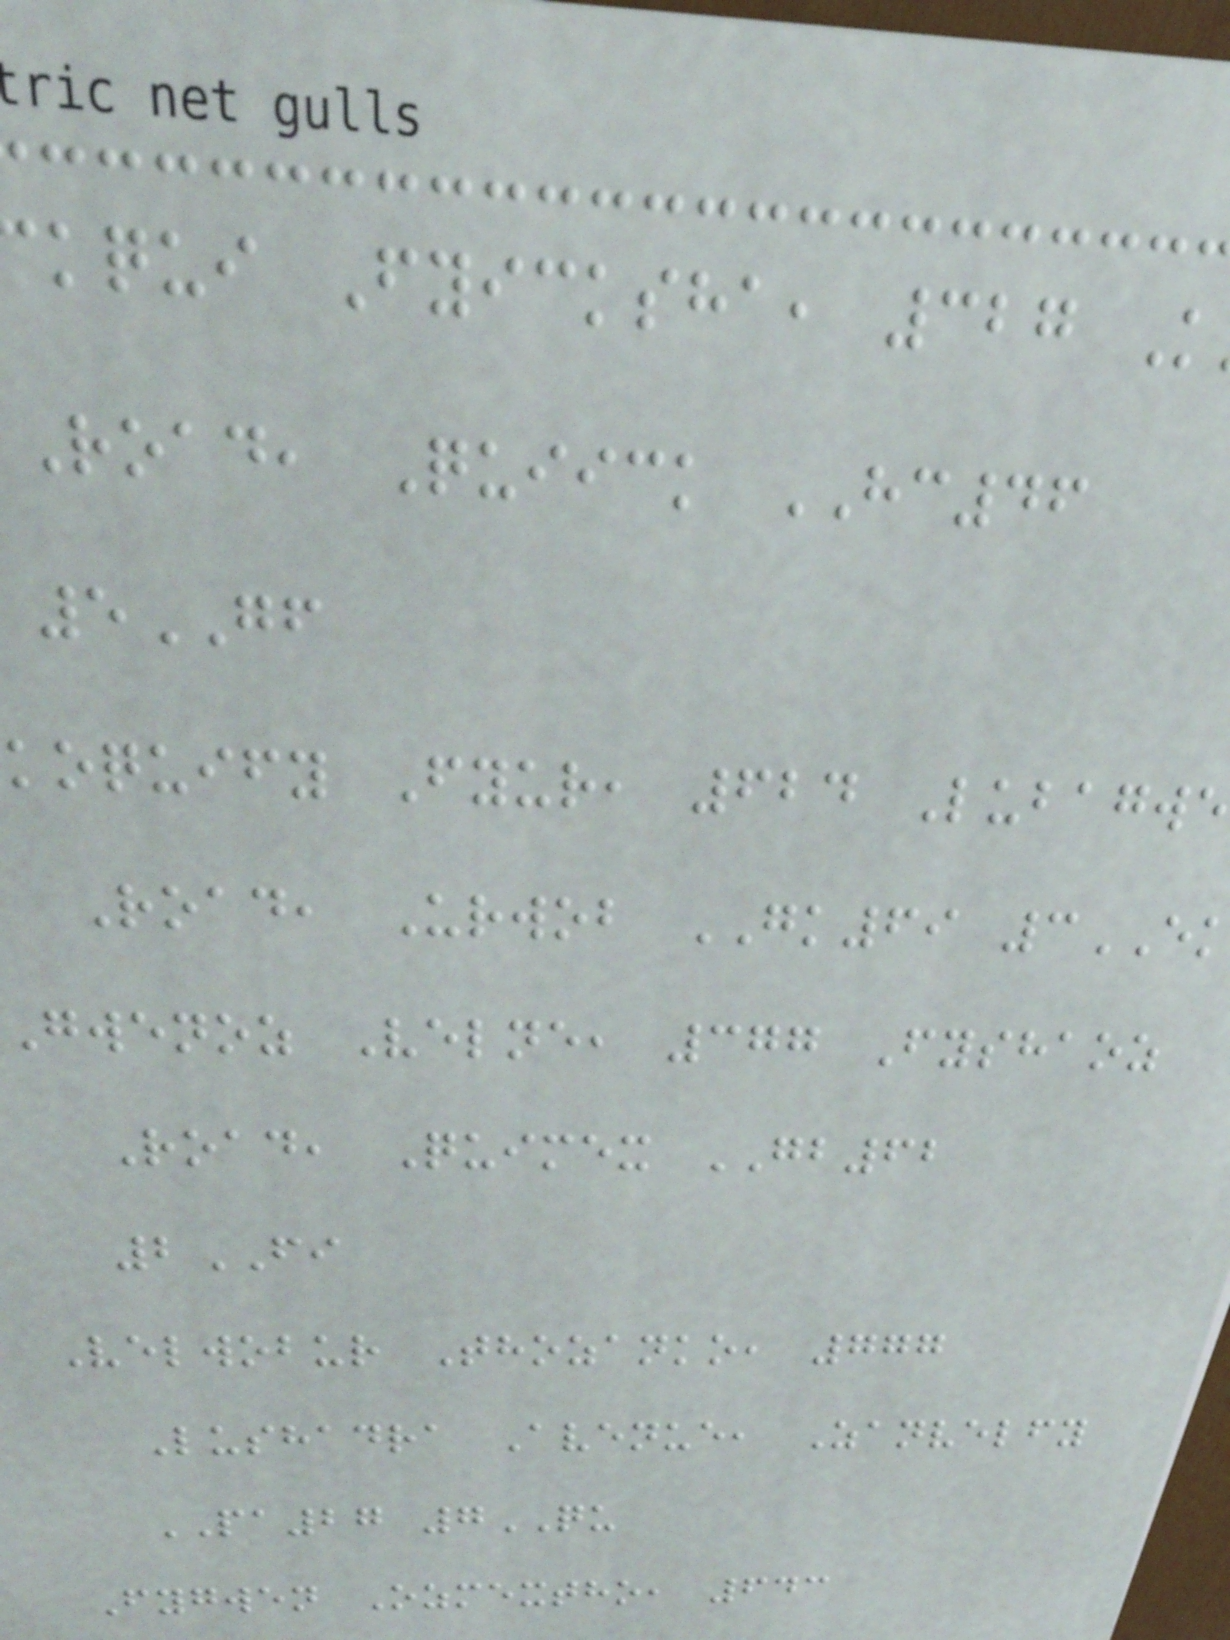kqui Fyicksha, 327 K
Road, Quiick HC46
5GF
koquify Fyur, 624 Lubagw
Road, Urwob GK69 3
gwenoz Velne, 377 Fyshaoz
Road, Quimex GB62
2FI
Velwobur Thozanko, 777
Lushadra Avenue, Zanvelfy
PA27 7QU
Fygwen Ozmextho, 643
